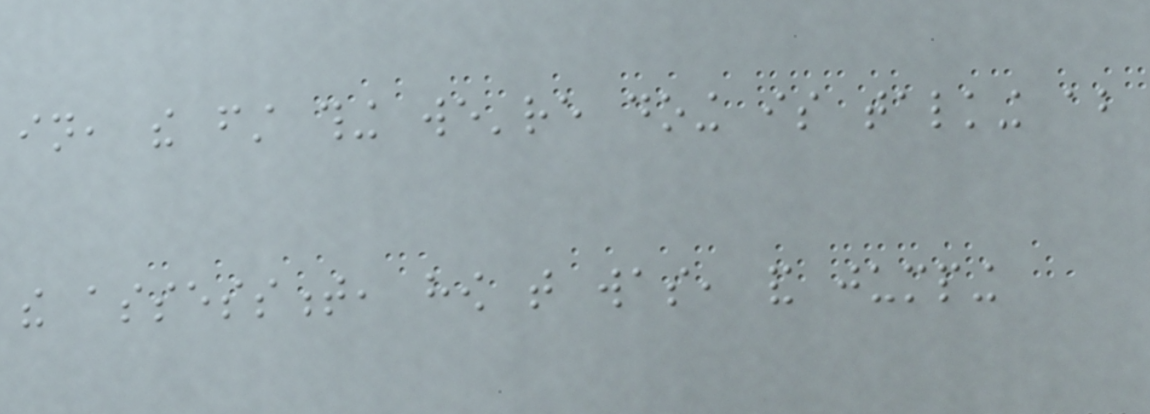in, the first thing we're doing is talking about
the assessment, how that was, and jumping
